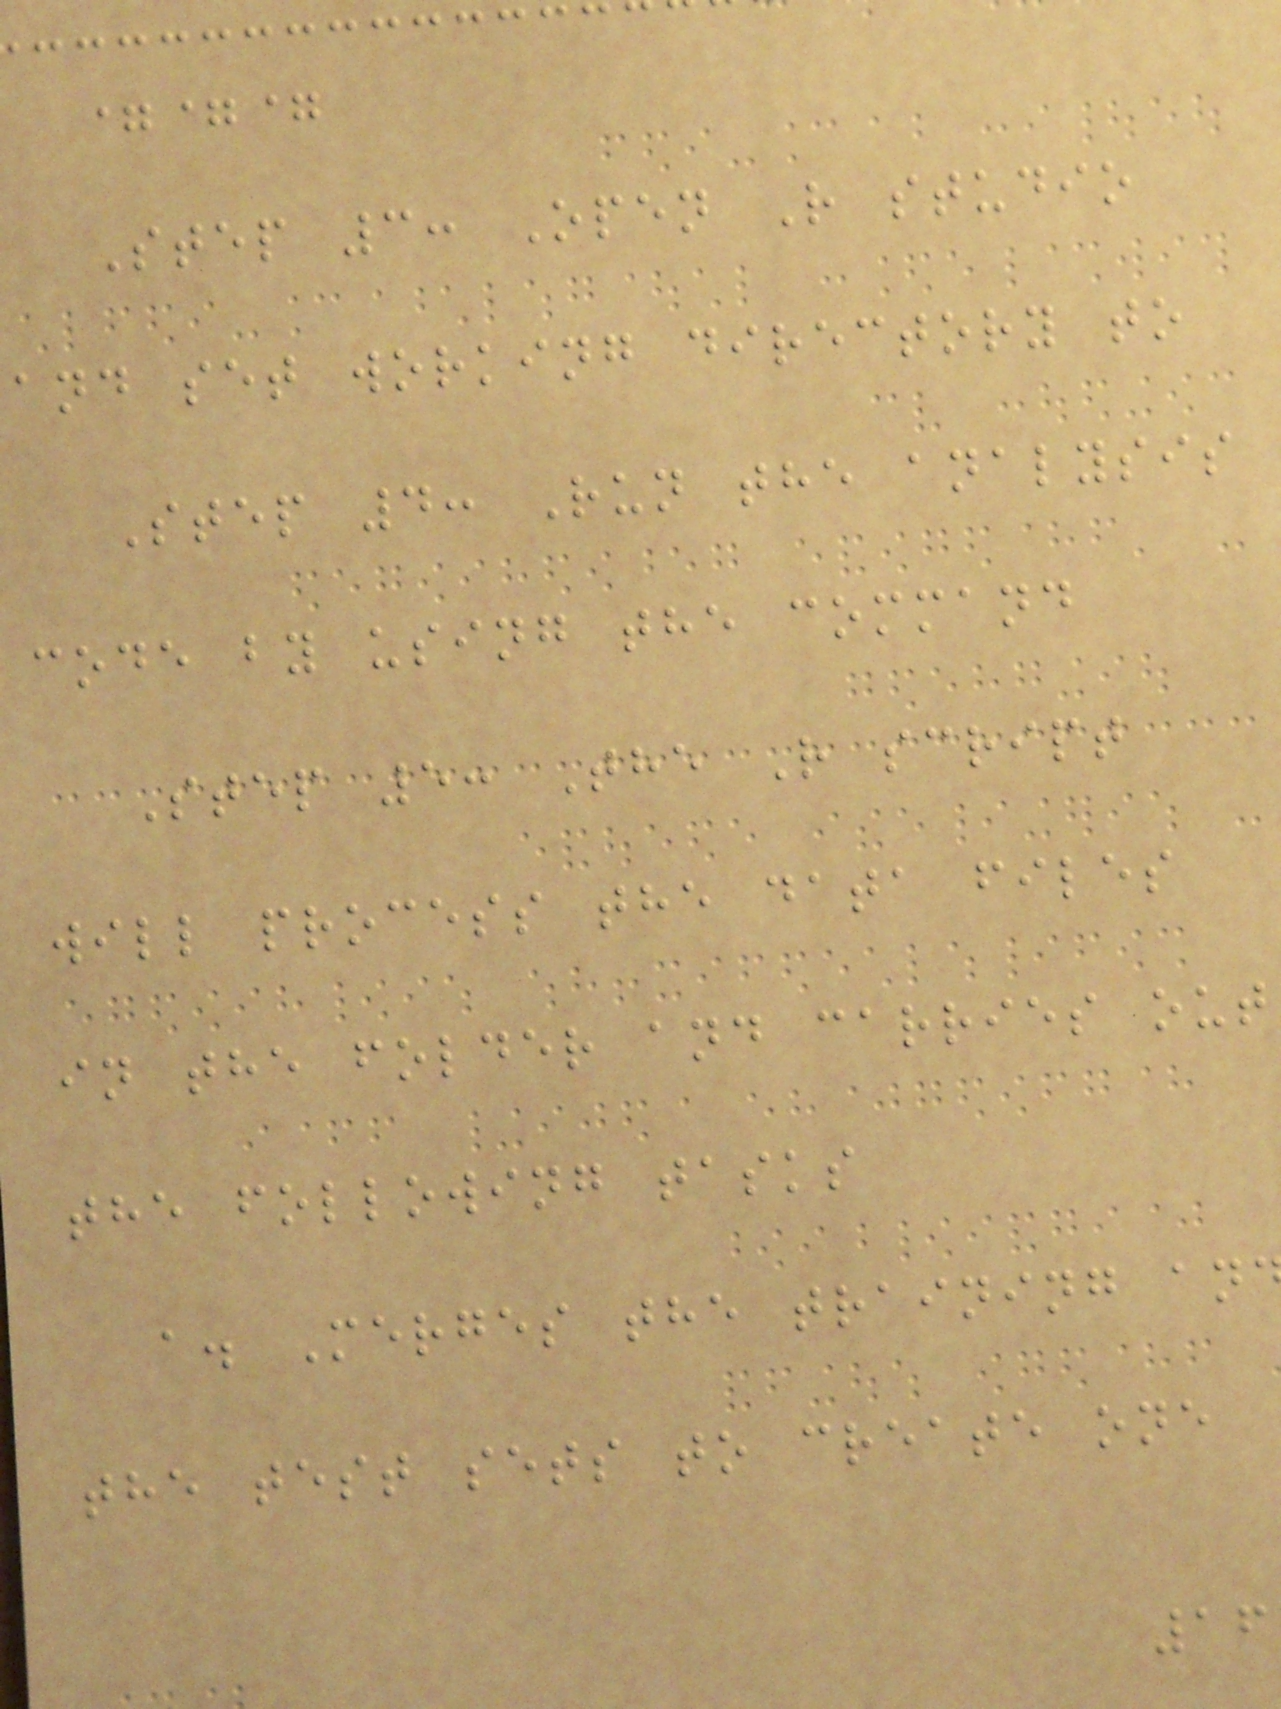===
Step 3: Open R studio
and set working directory to
Step 4: Run the analysis
code by using the command
Step 5: The R script
will process the data files
in the folder and carries out
the following tasks
a. Merges the training an
the test sets to create one
